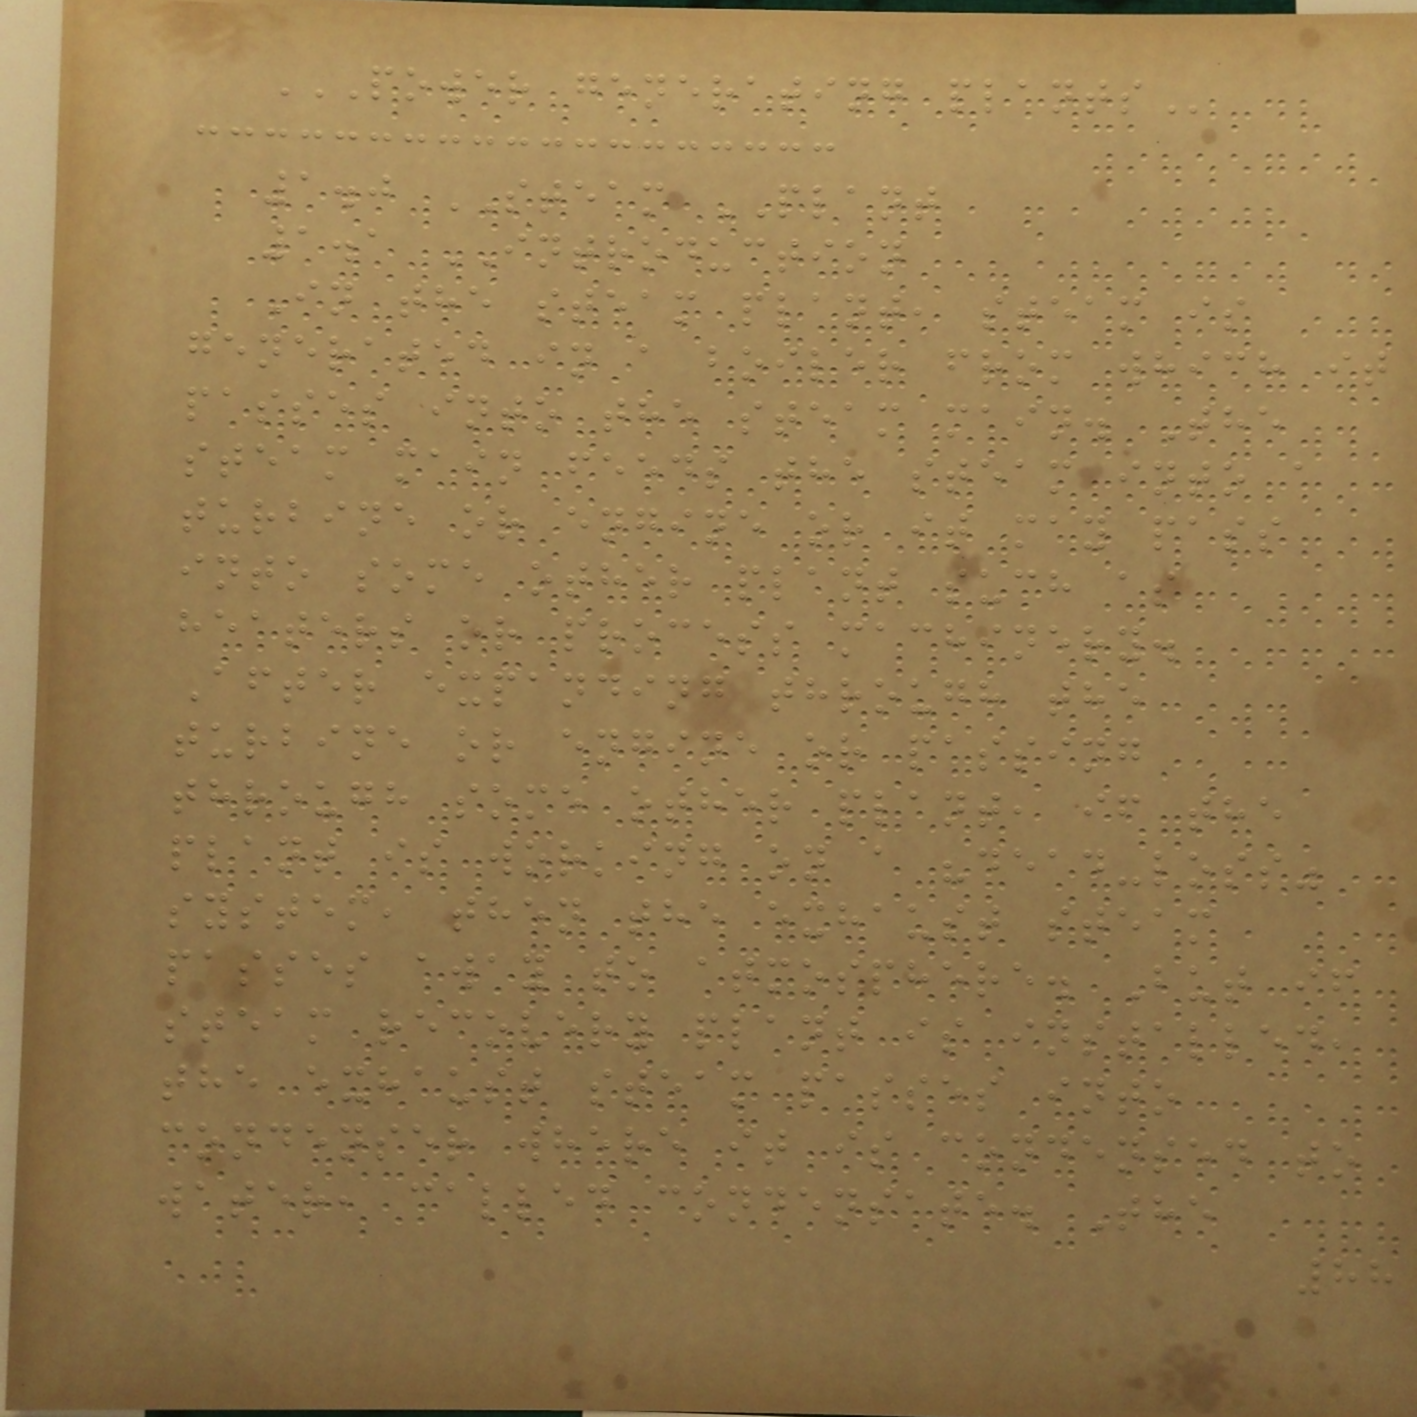POWER GENERATING PLANTS
1.0 STEAM PLANT
1.1 INTRODUCTION
In the steam plant, steam is
generated in a boiler from which it
passes into the steam main. The
steam main feeds the steam into a
turbine or engine or it may pass
into some other plant such as
heaters or process machinery.
After expanding through the
turbine or engine or passing
through some other plant, if the
plant is working on a "dead-loss"
system, then the exhaust steam
passes away to atmosphere. But if
steam recovery plant is installed,
the exhaust steam passes into
condenser where it is condensed to
water, called condensate. The
88
